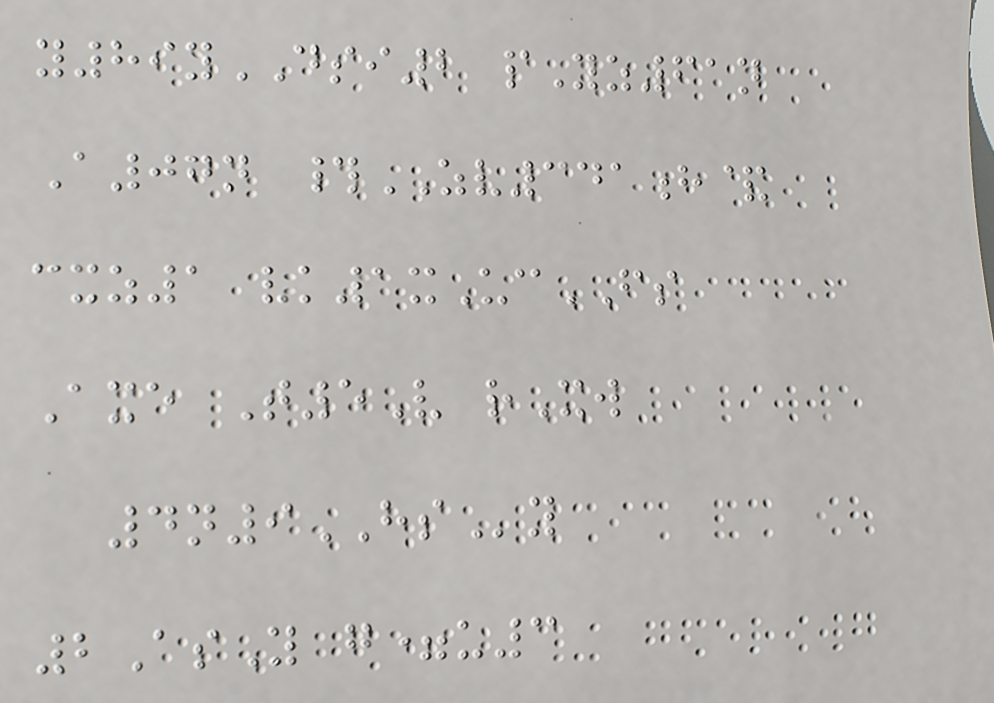y89yDSI2 pYz61n
A07n #ZV341h&
cxz1 vk1xUcFS
Axe T5V rXw
4n9HSy
2AsY g=u3
